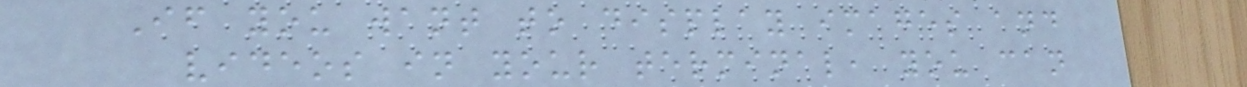If you want to display images and
videos in your terminal, you can
